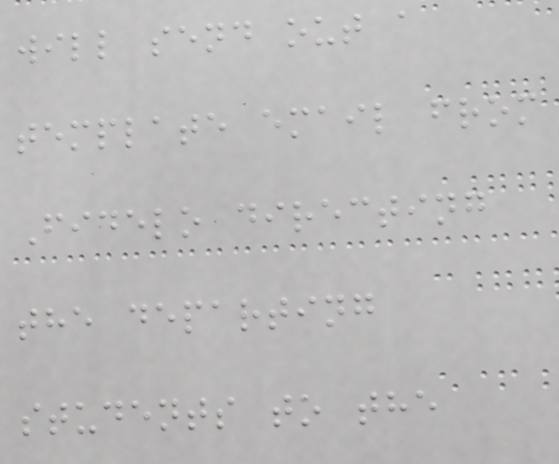will send out a
template email from
Fidelo directing
the departing
students to the
